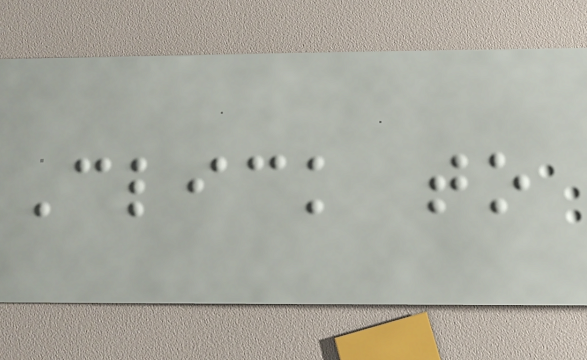Click to
